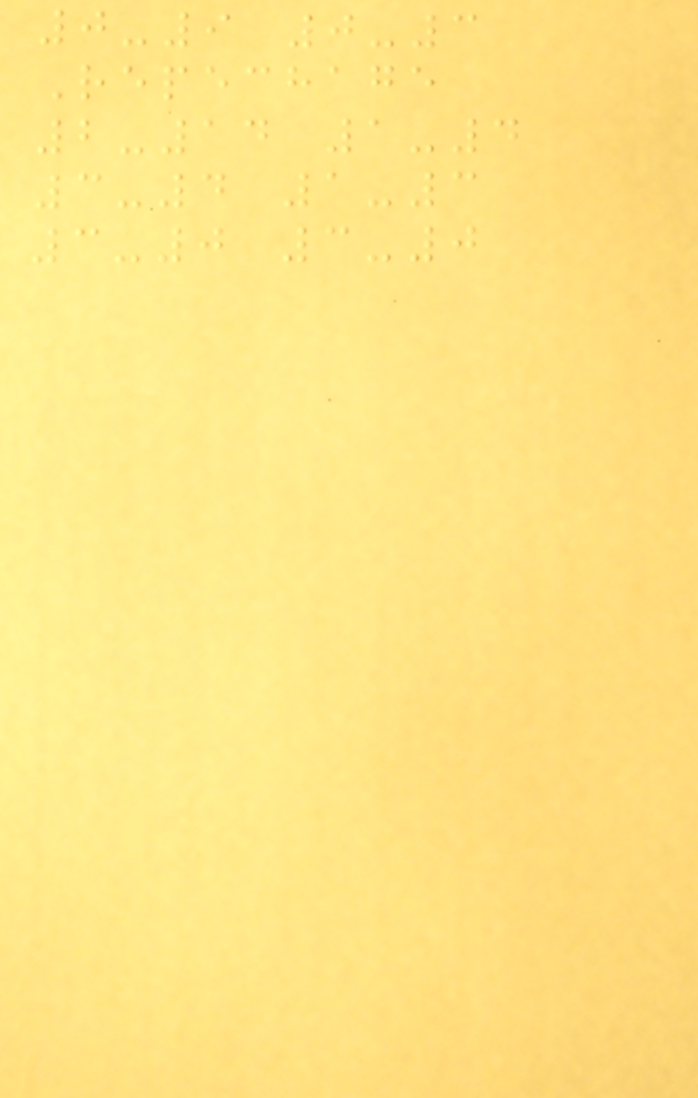0-9 0-3
Repechage
2-14 1-4
3-4 1-3
3-0 3-0
